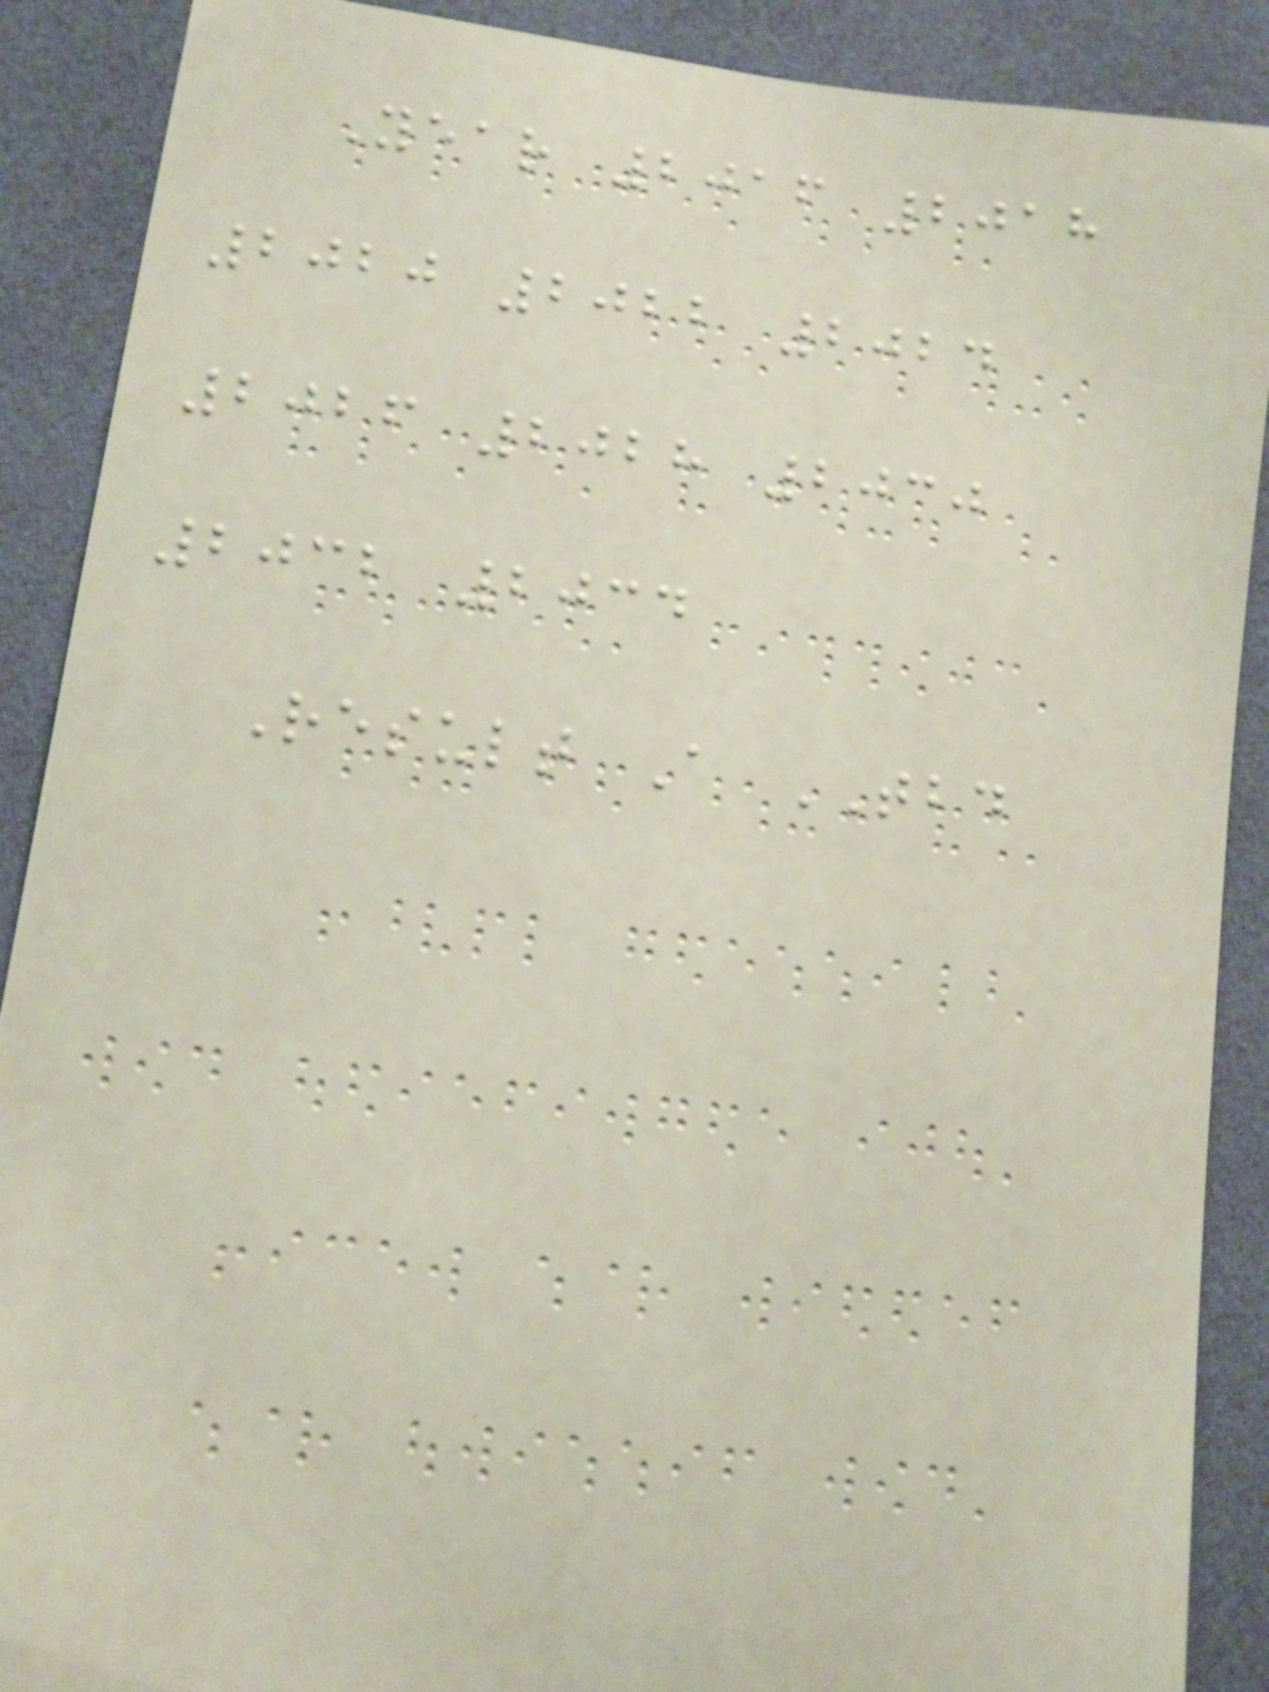Year 2016 2018
2020 2022 2024
2026 2028 2030
2032 2034
Result A TBD
